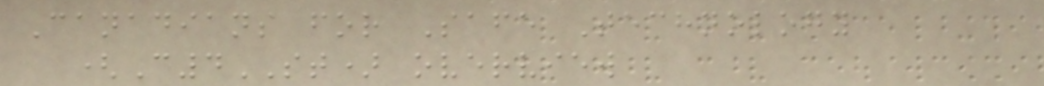Canadians for Safe Technology
(C4ST) overview
